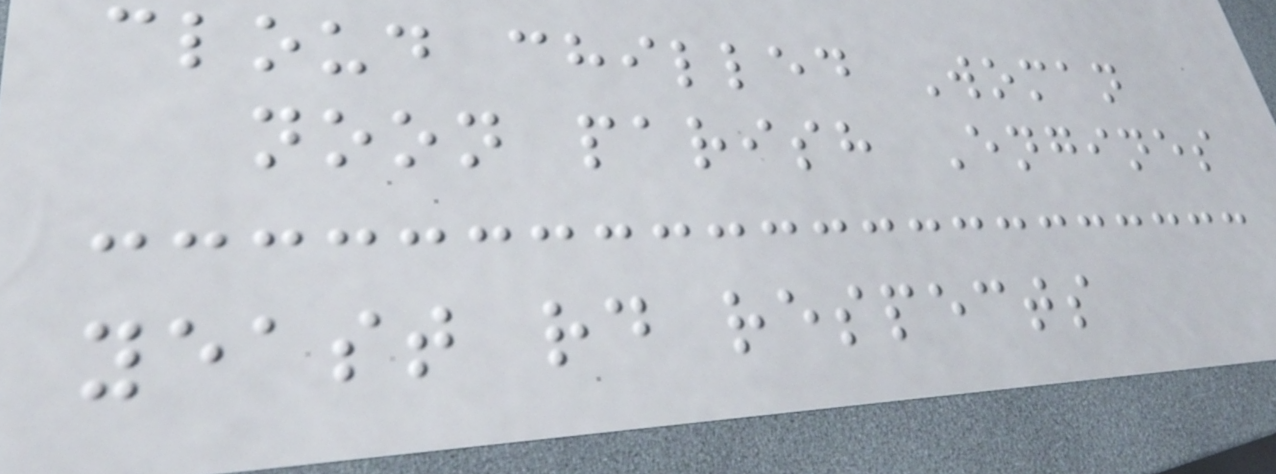cloud chilled Woman
noon parish Engines
yeast rd respects
